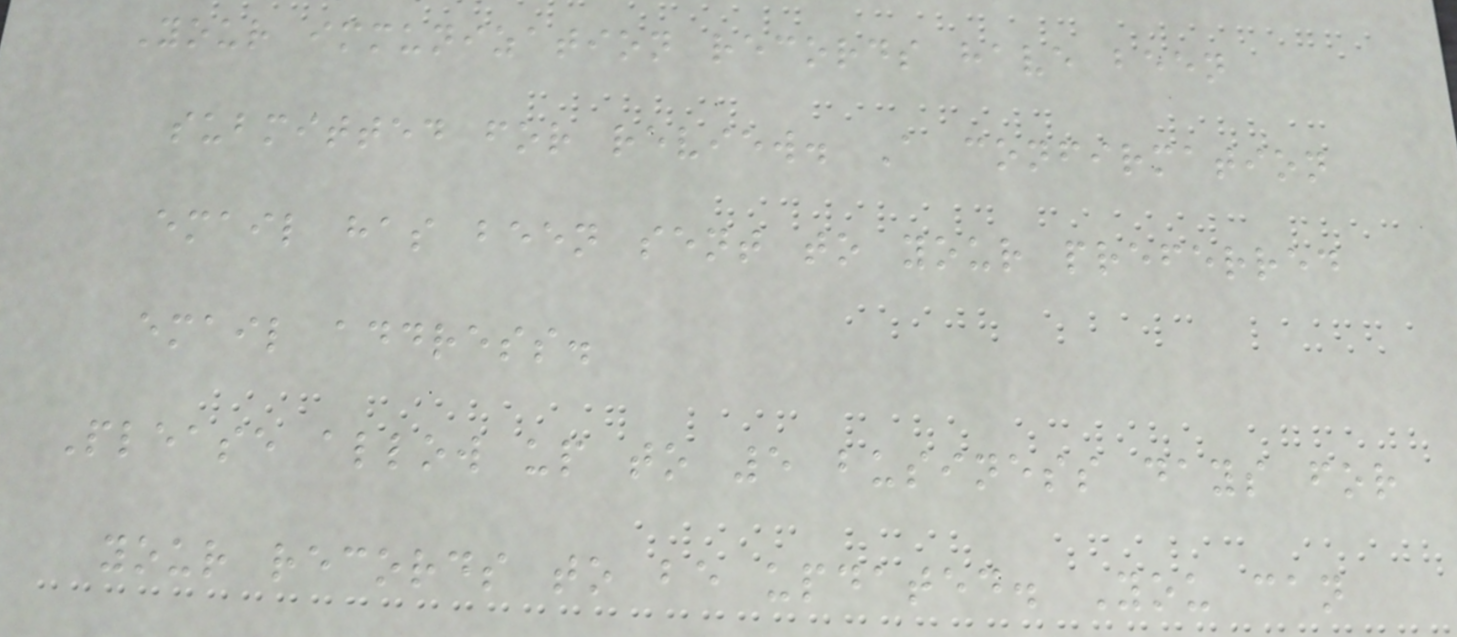Your immunization records have been
submitted for review. A confirmation
email has been sent to your preferred
email address.
Please allow up to 5 business days for
your records to be updated. You can
